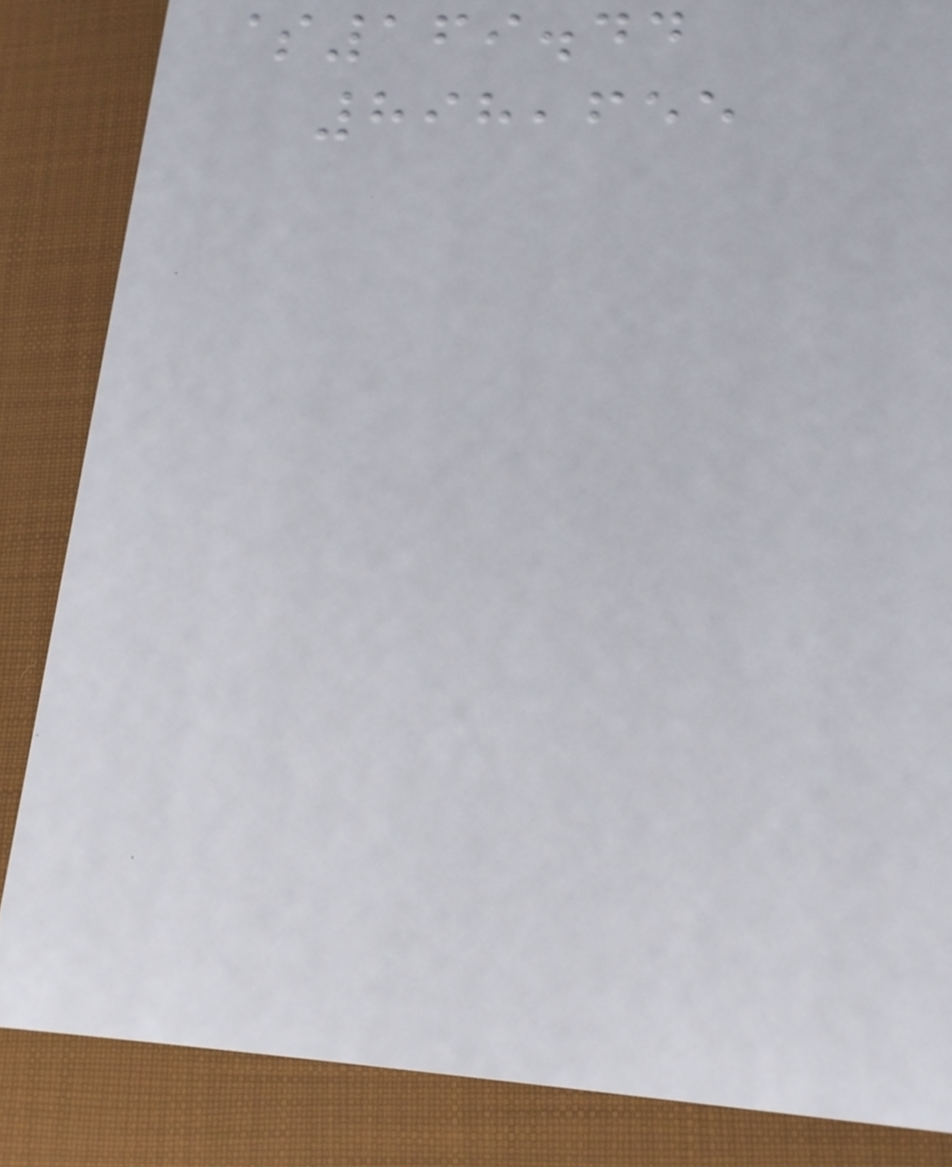$169.44
898,655
